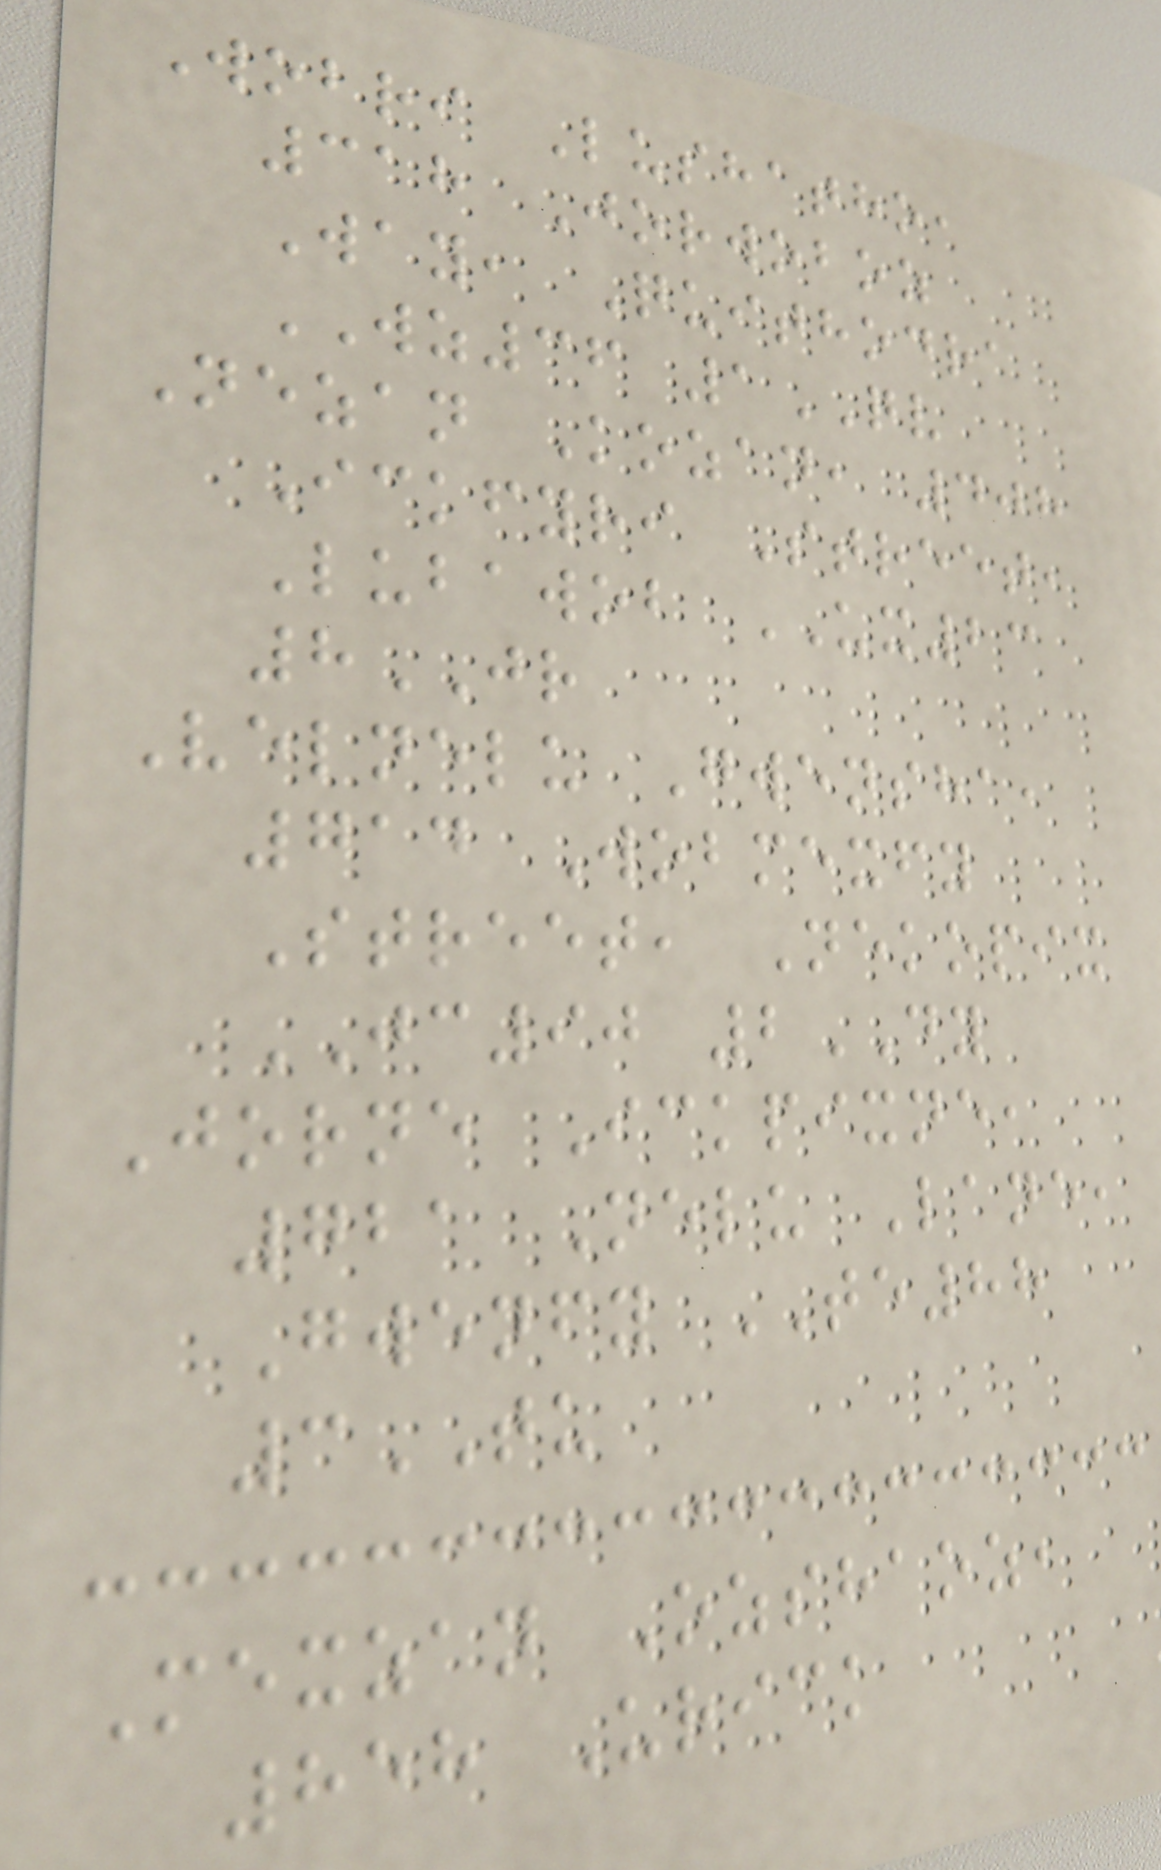Wobri Lushatho,
318 Jorwoboz
Way, Quithodra
WZ36 1QV
Nezan Kozan, 408
Ickfyri Street,
Lubawob UX23
8JR
Velnelu Gwensha,
714 Wobmexfy
Street, Nekopix
JC90 2DY
Jorne Ickpixne,
721 Nelu Lane,
Gwenfy TE88
3TU
Mexzan Ozshaoz,
858 Urick
